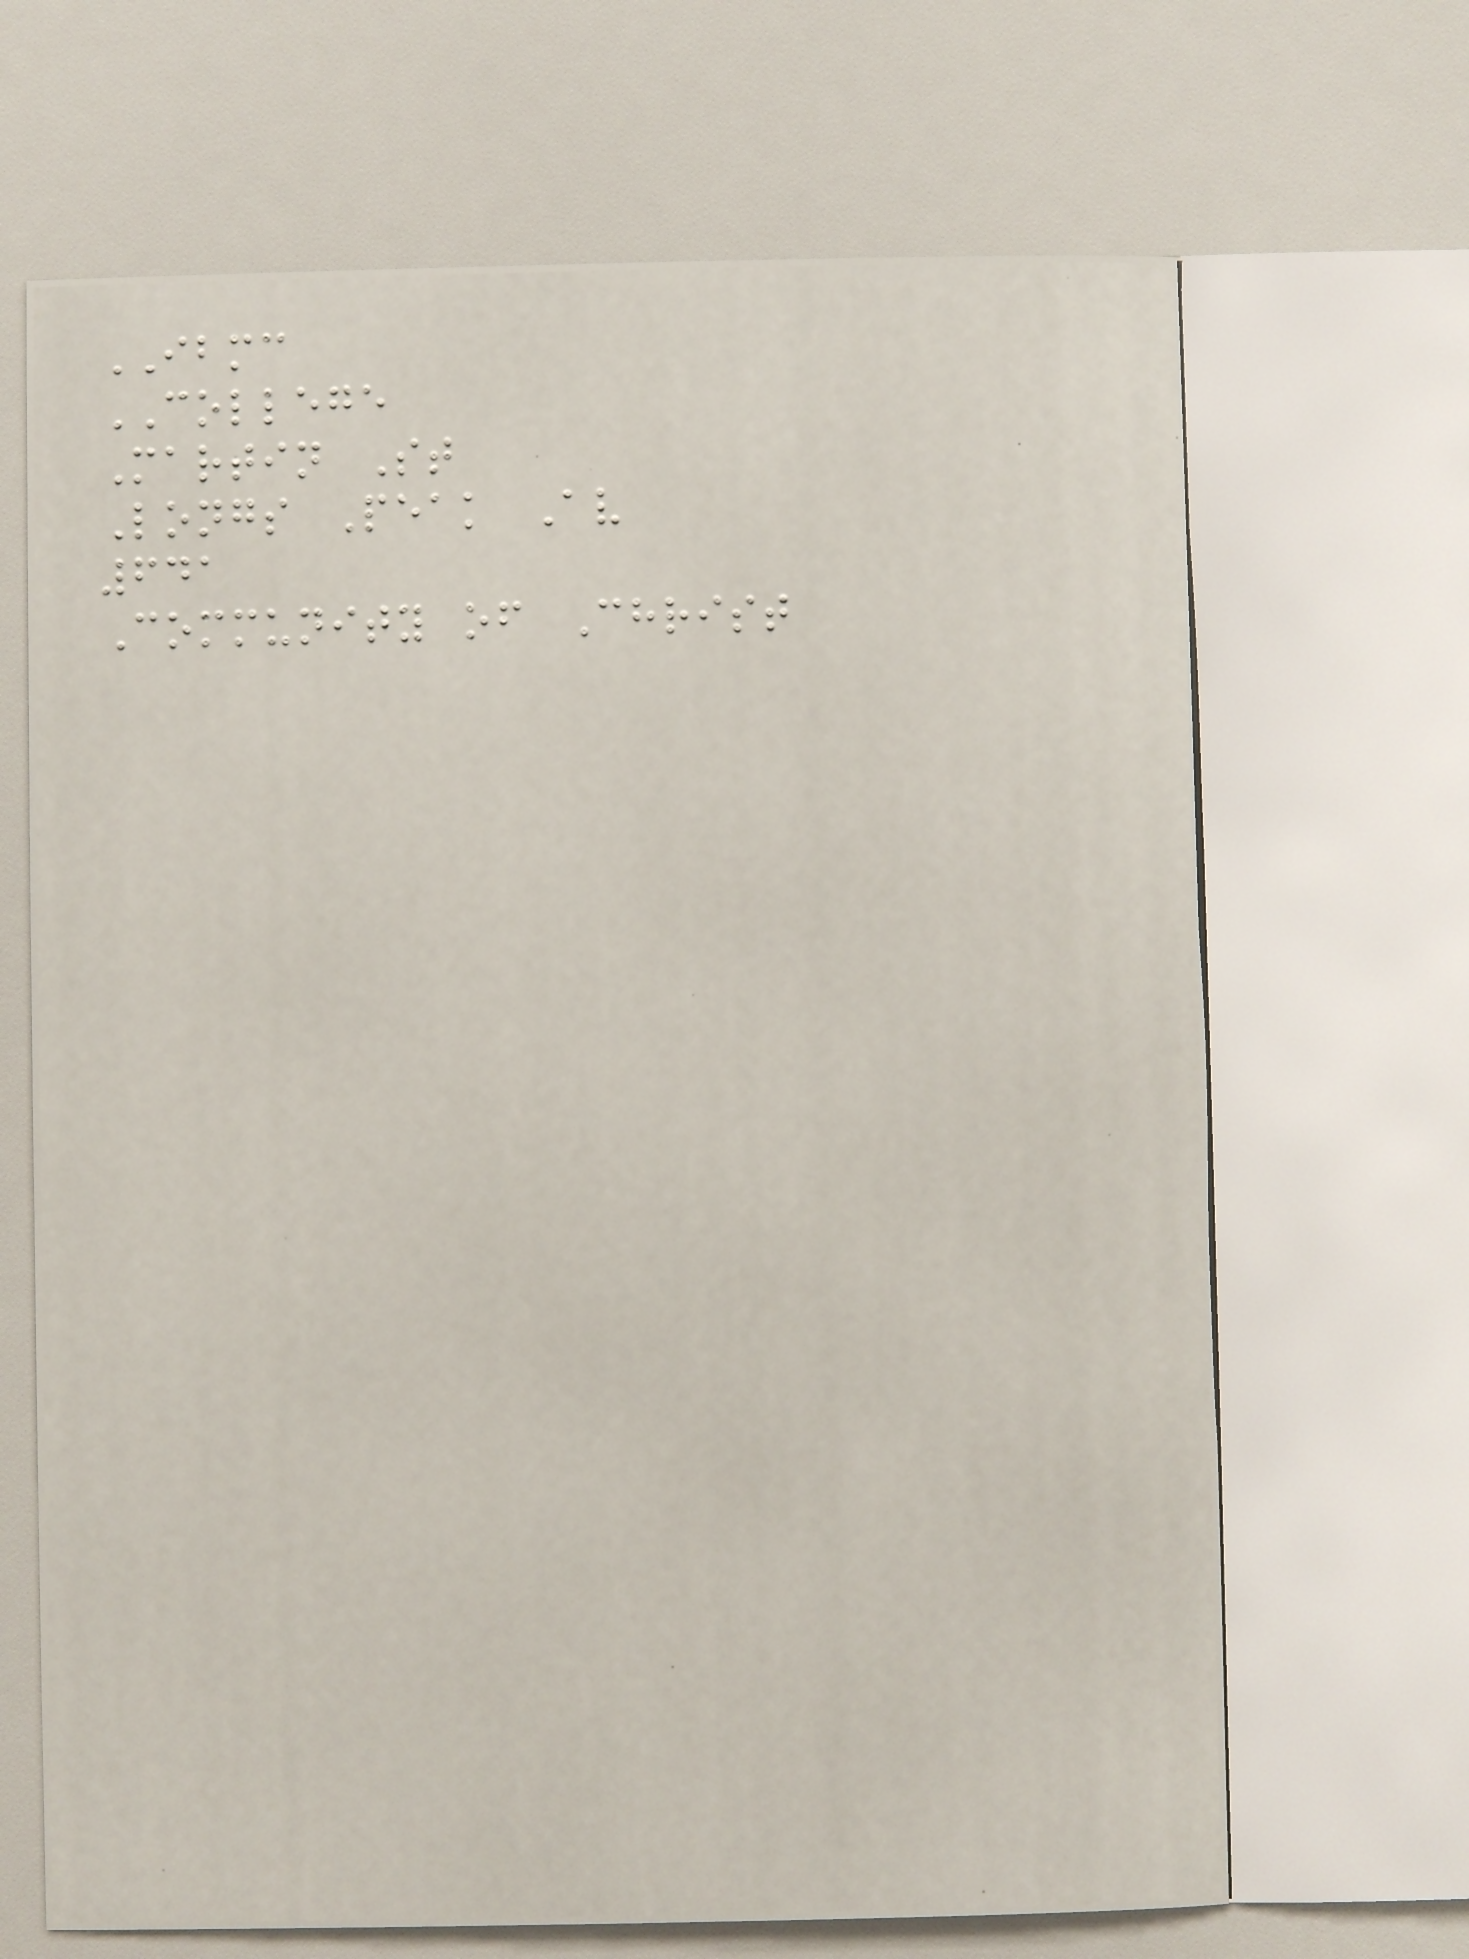IBMC
COLLEGE
Martin St
Longs Peak Av
641
Community of Christ
